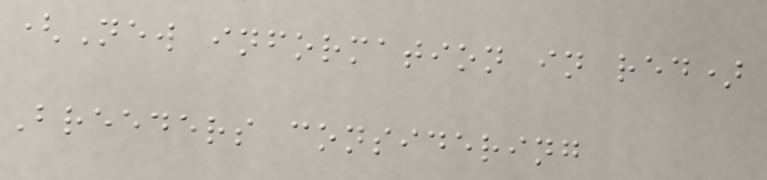(New information in red)
Breeders considering
